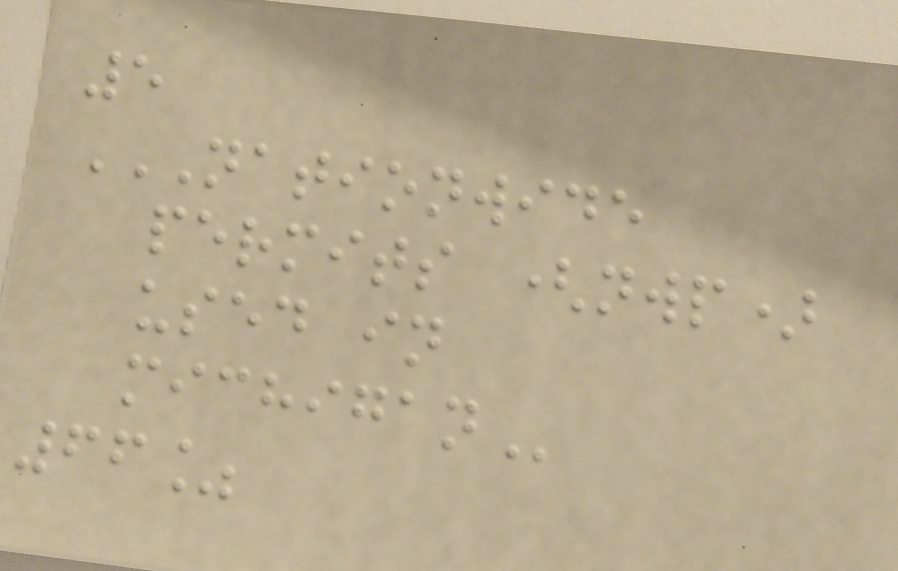5
NATIONWIDE
PERMITS (NWP)
USED IN
MICHIGAN
66%
